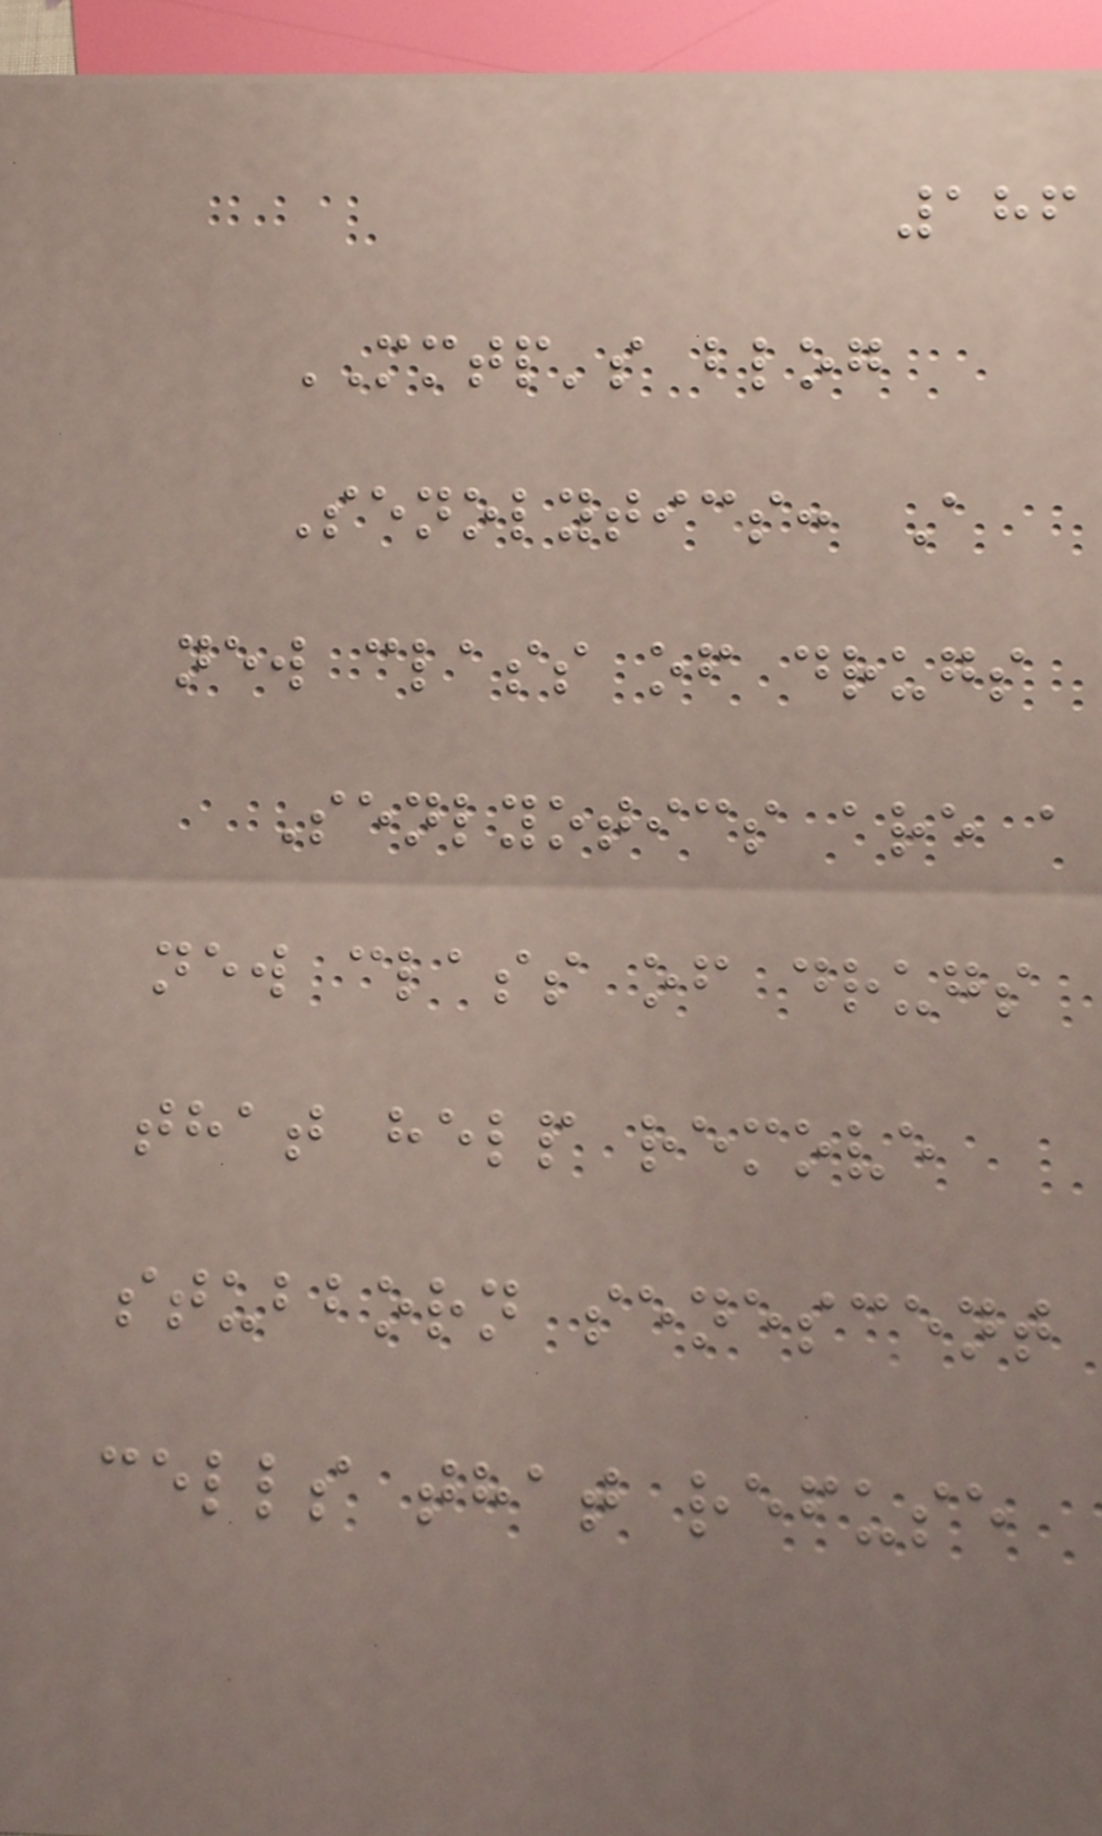186
MMTP's blog
Senolytics: A
new class of drugs
Senlyotics are a
new class of drugs
that help remove
stubborn senescent
cells that refuse
